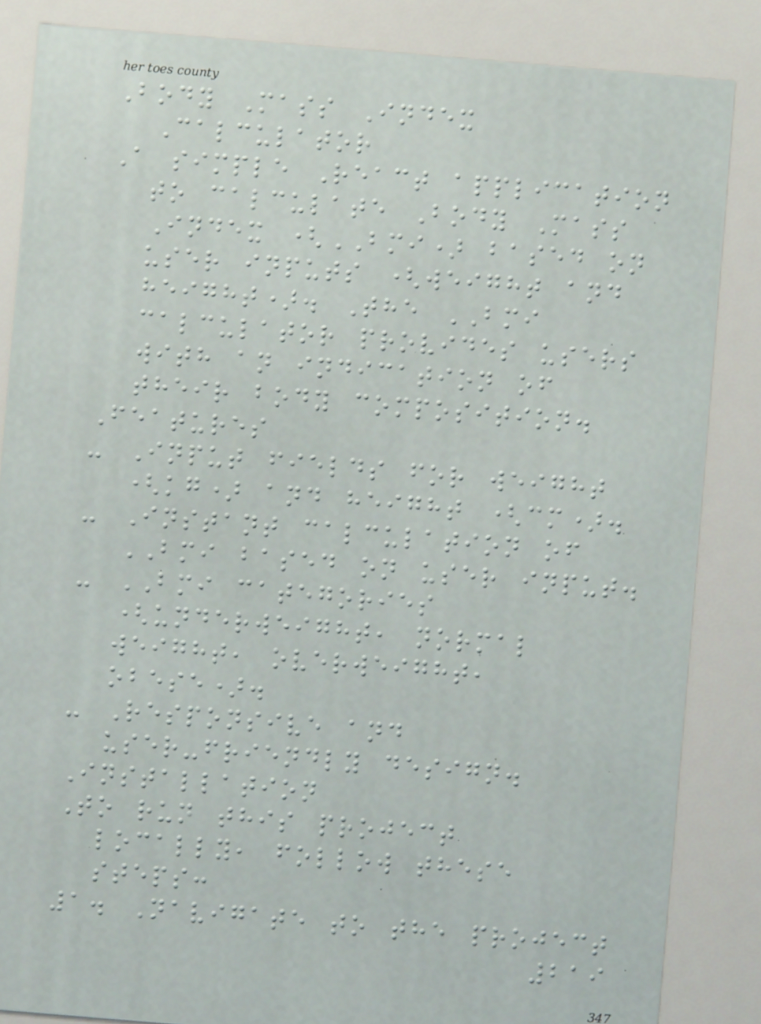Body Mass Index
Calculator
A simple React application
to calculate Body Mass
Index (BMI) based on
user inputs (weight and
height). The BMI
calculator provides users
with an indication of
their body composition.
Features
- Input fields for weight
(kg) and height (cm).
- Instant calculation of
BMI based on user input.
- BMI categories
(underweight, normal
weight, overweight,
obese).
- Responsive and
user-friendly design.
Installation
To run this project
locally, follow these
steps:
1. Navigate to the project
219
